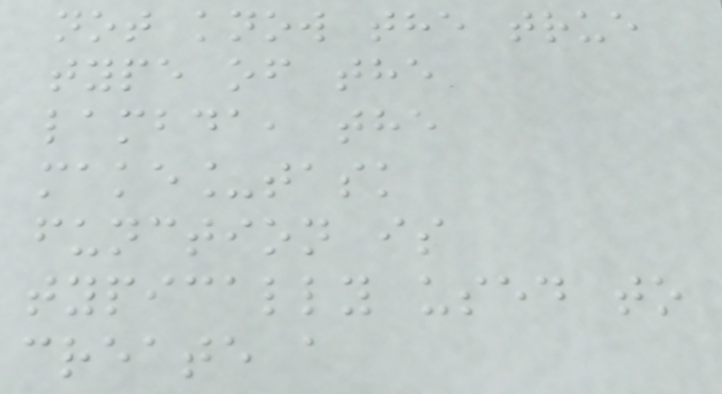not know the true
type of the
lambda, the
make_task
function is
typically used to
create a
